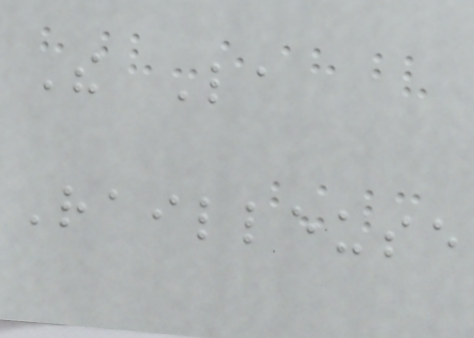The La
Railleuse
